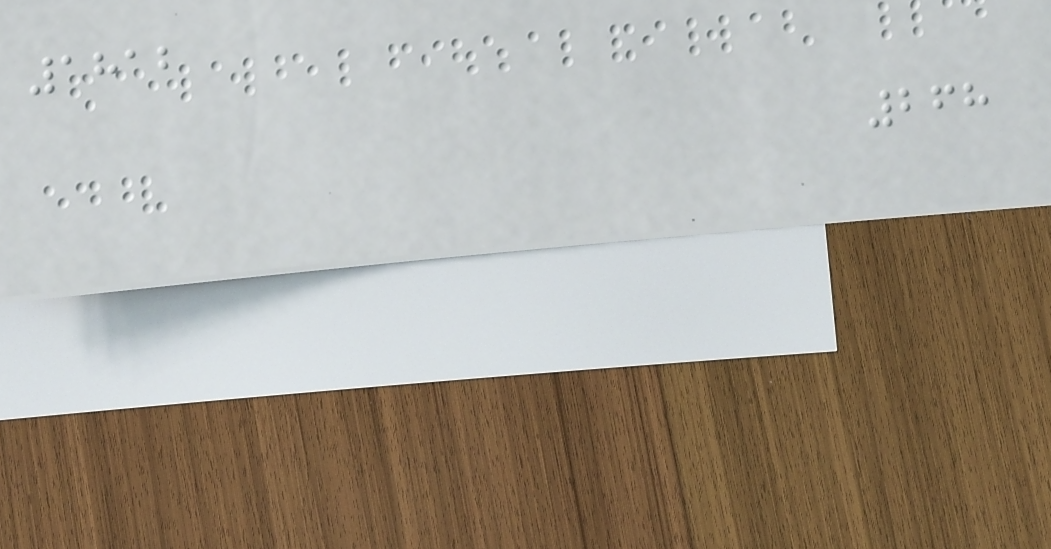1812
268
